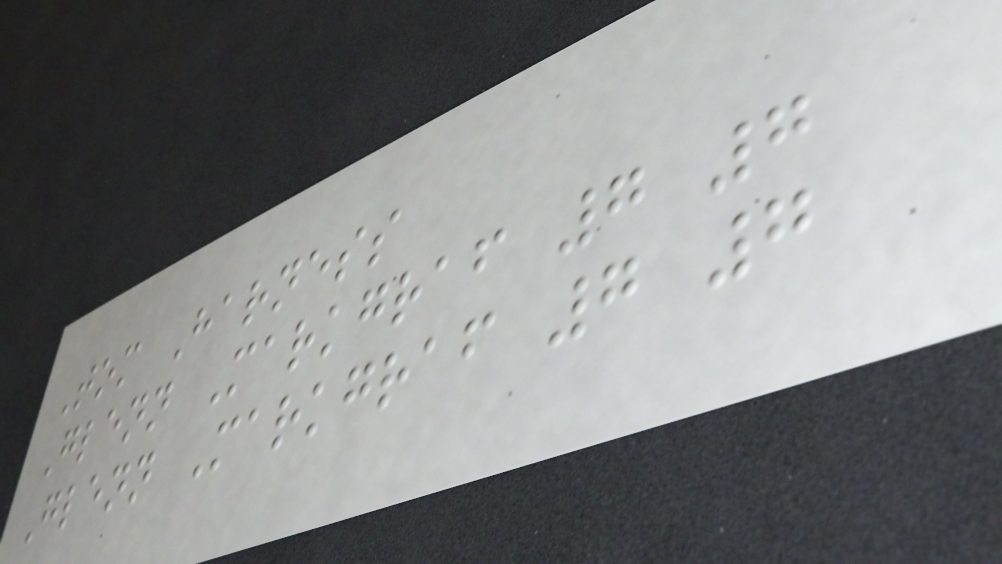Tom Harness
Glenn Markgraf 7 7
Glenn Markgraf 7 7
